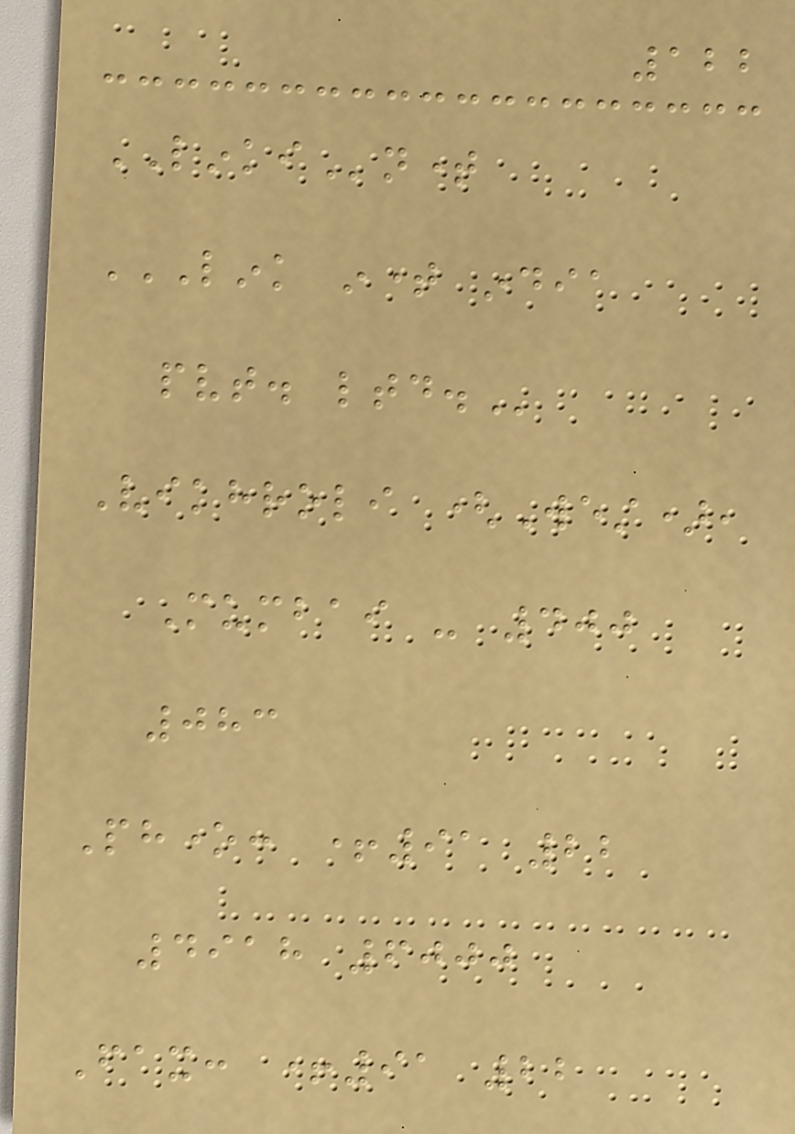122
LINKIntime
LINK INTIME INDIA
PVT. LTD.
Vikhroli (West),
Mumbai - 400
083
Phone: +91 22
4918 6000
Fax: +91 22
